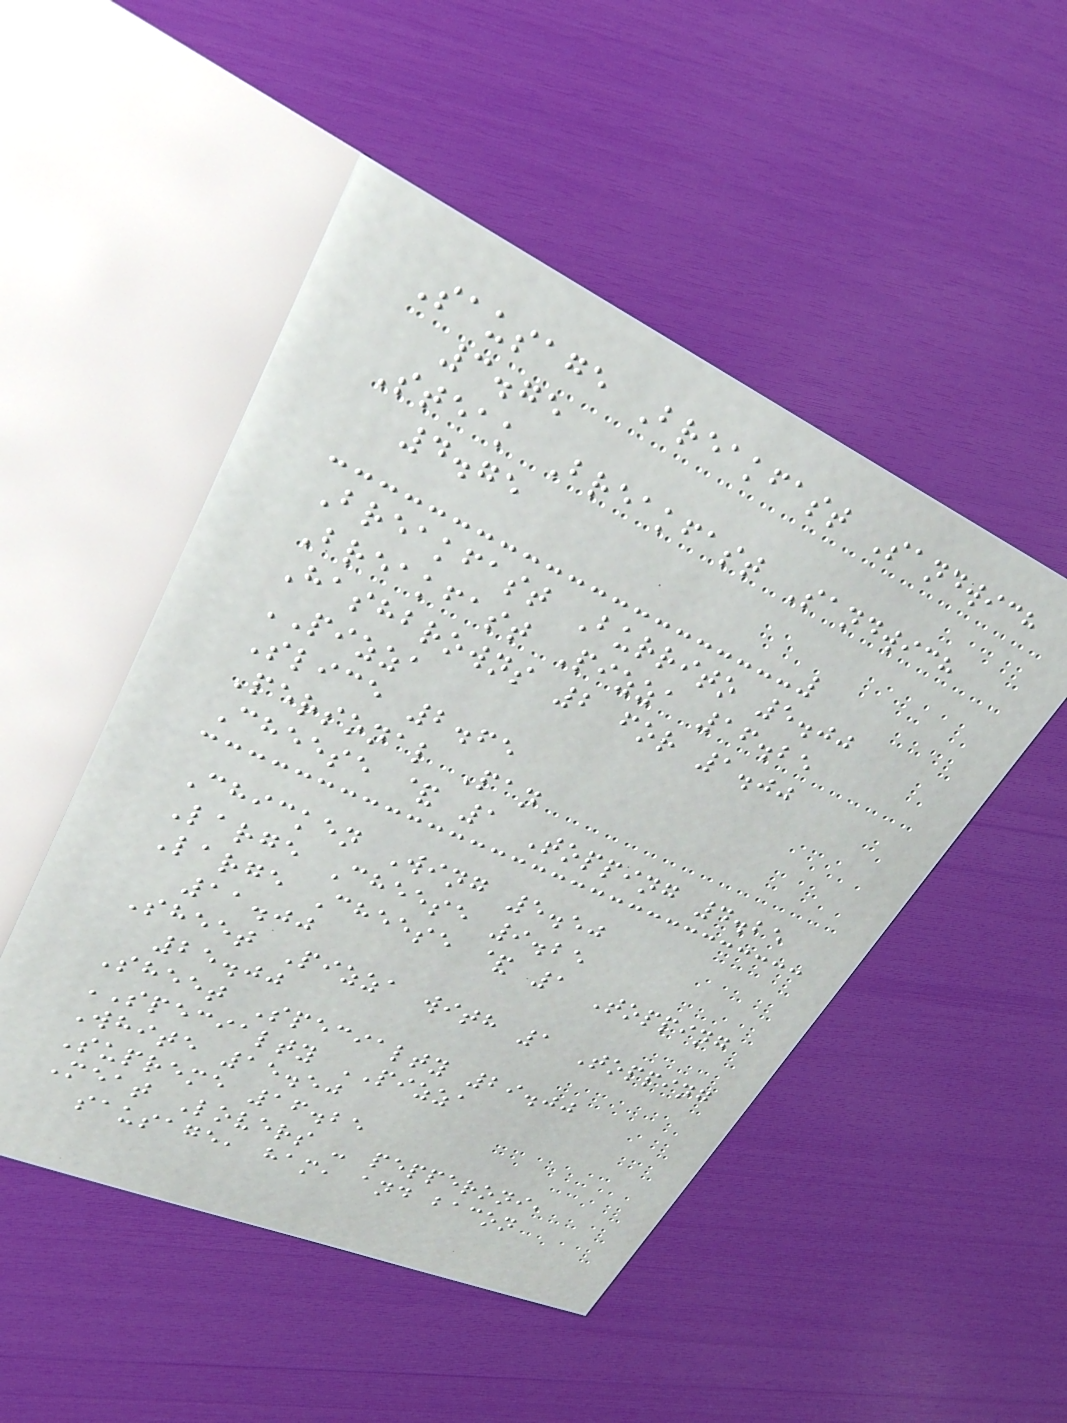Sausage Breakfast Sandwich
3.75
Steak Breakfast Sandwich
4.75
Breakfast Burrito 5.00
Breakfast Pizza 16.25
Hashbrowns 2 for 1.00
PIZZA
Slice 2.65
Personal Pan
Cheese & 1 Topping 4.25
Chicken Wing 5.50
Large Cheese 9.25
Large Cheese & 1 Topping
11.00
Sheet Pizza with 1 Topping
25.00
Sheet Specialty 29.00
SPECIALTY PIZZA
White 15.50
Supreme 16.25
Meat Lovers - pepperoni,
sausage, ham, and bacon
